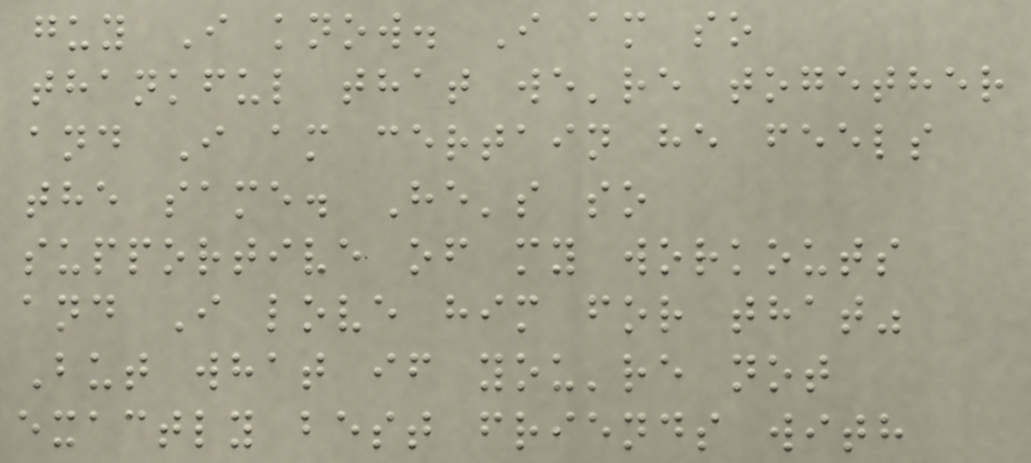guy I know. I am so
thankful that we're together
and I am certain he feels
the same. He's so
supportive of my workouts
and I love him for that"
But what if you're not
exactly best friends with
